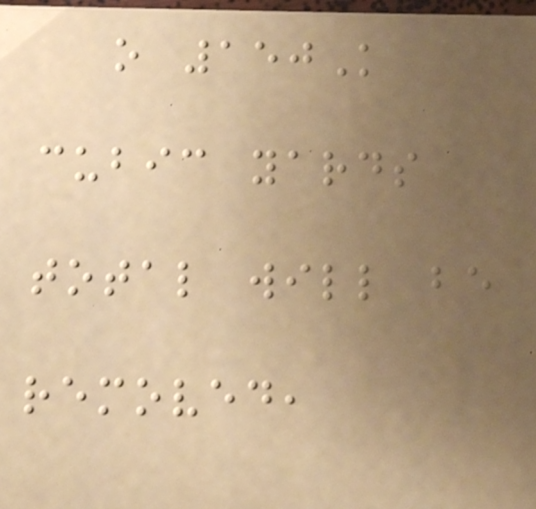o 150K
cubic yards
total will be
removed,
